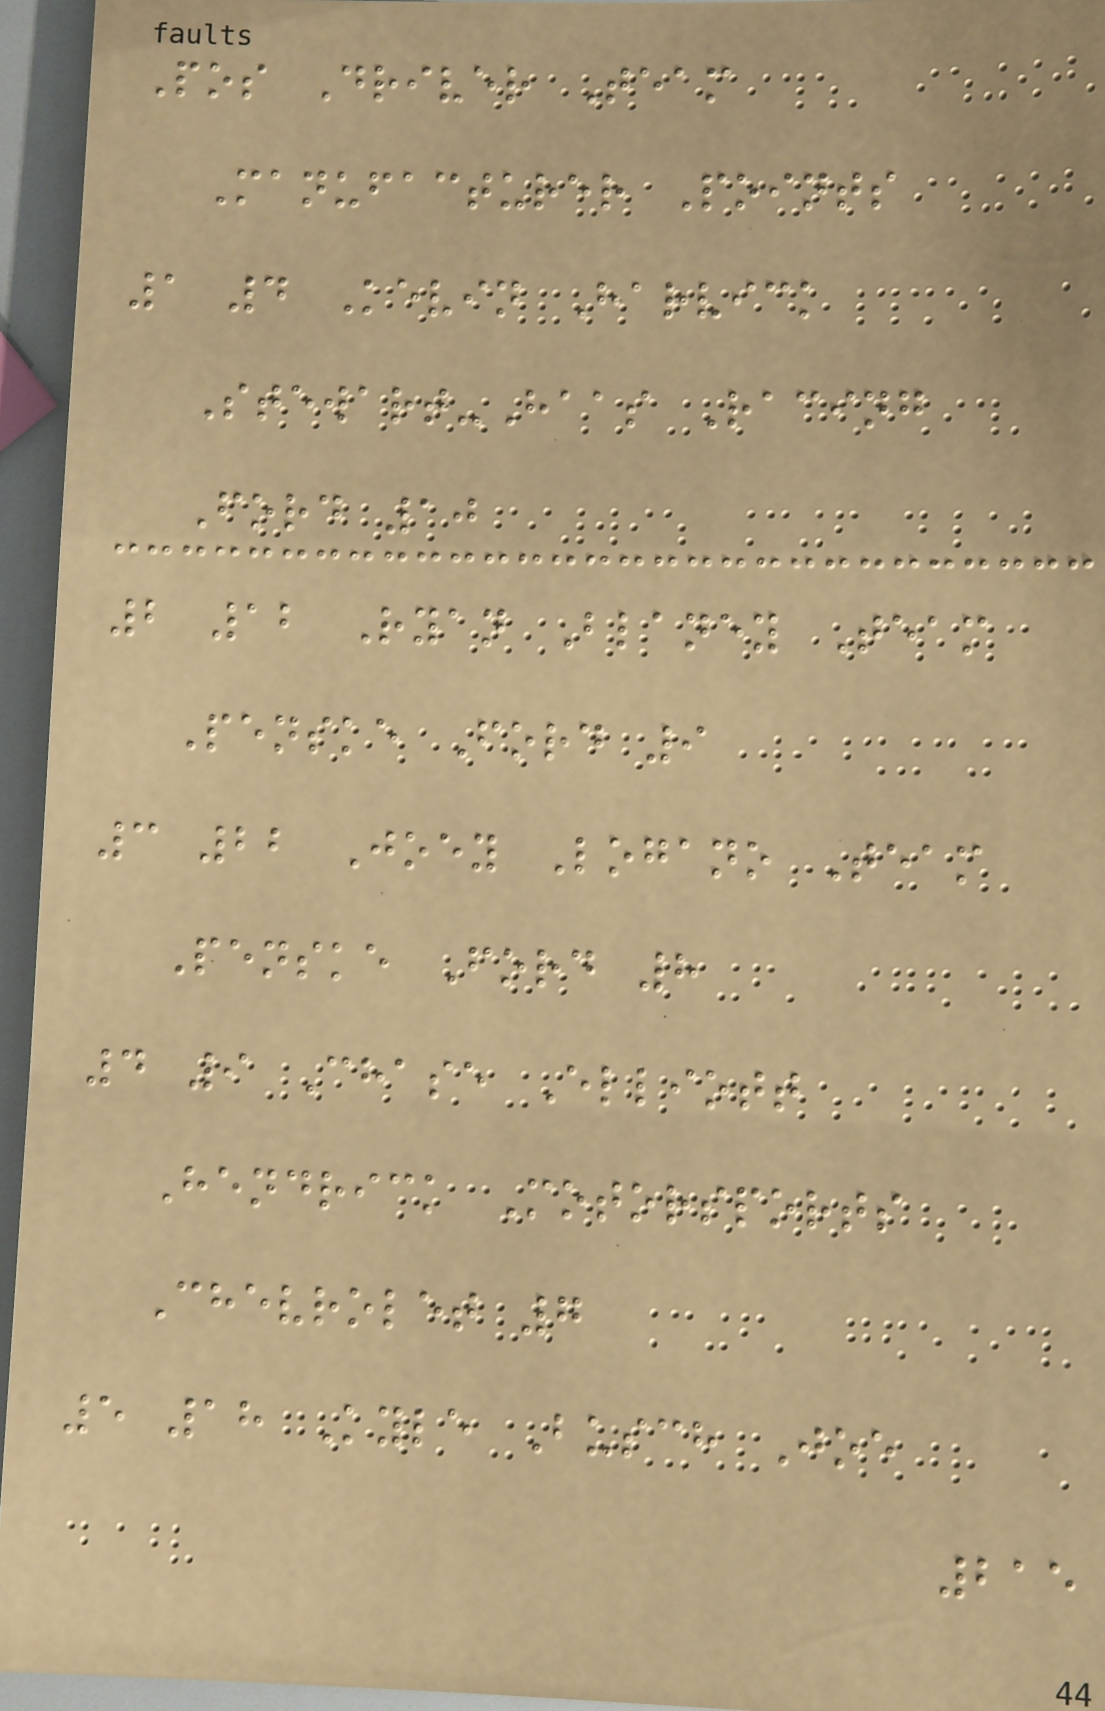Pos Driver Team
Manufacturer Points
1 4 Kevin Harvick
Stewart-Haas Racing
Ford 10
2 12 Ryan Blaney Team
Penske Ford 9
3 22 Joey Logano Team
Penske Ford 8
4 9 Chase Elliott
Hendrick Motorsports
Chevrolet 7
5 18 Kyle Busch Joe
215
